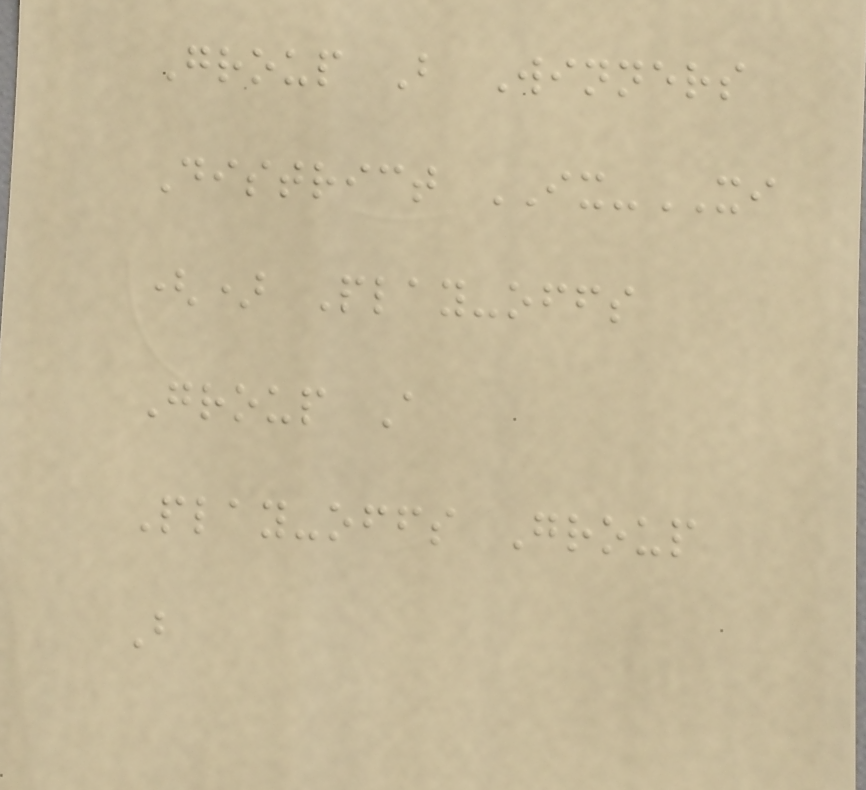Group B Winners
District IX-XI
() Play-offs
Group A
Play-offs Group
B
